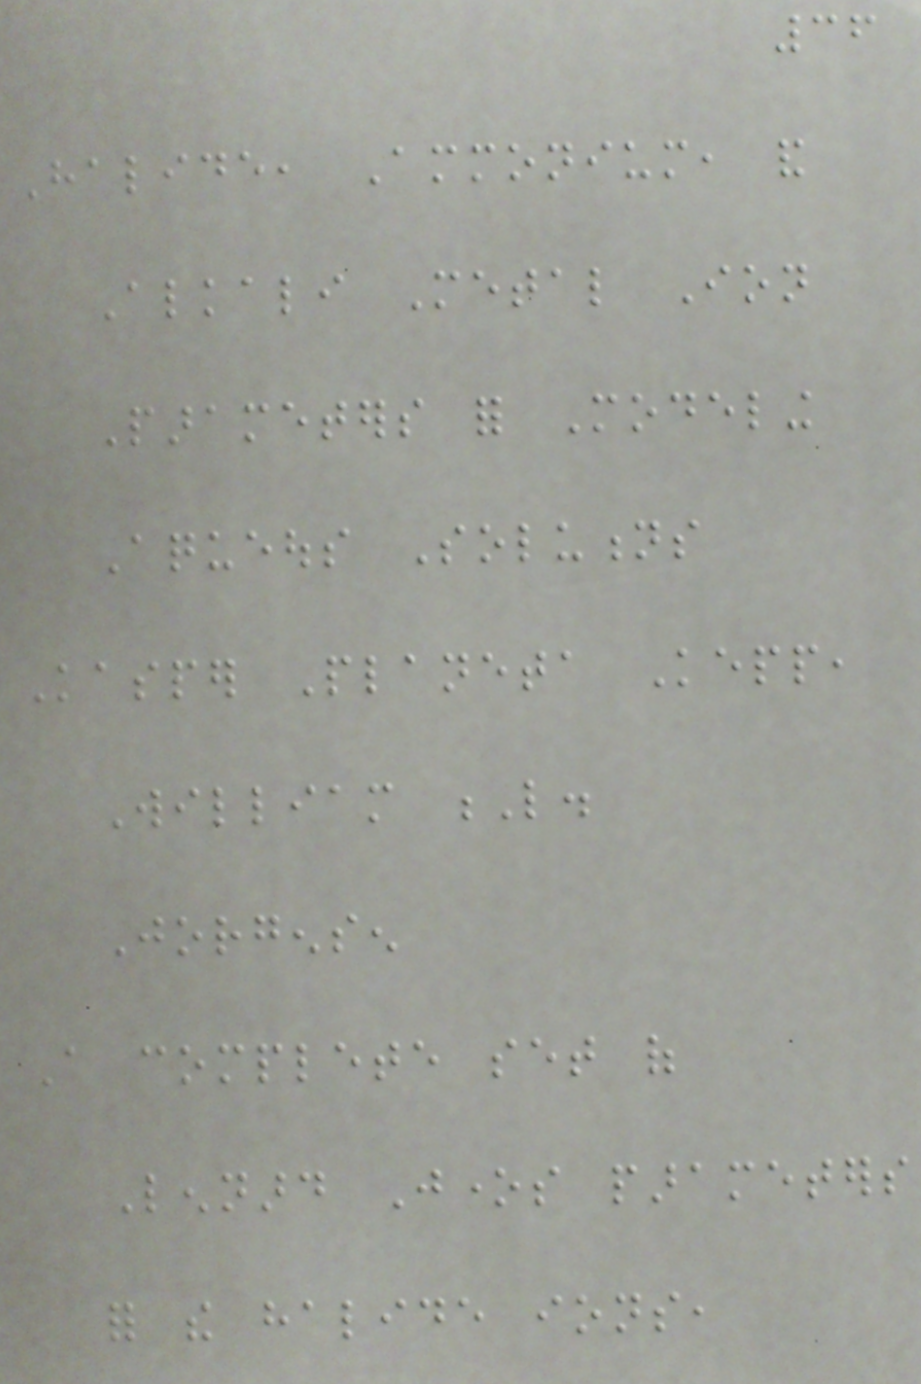36
Halide, Ammonium, and
Alkali Metal Ion
Parameters for Modeling
Aqueous Solutions
Kasper Planeta Kepp,
William L.
Jorgensen
A complete set of
Lennard Jones parameters
for the halide ions,
